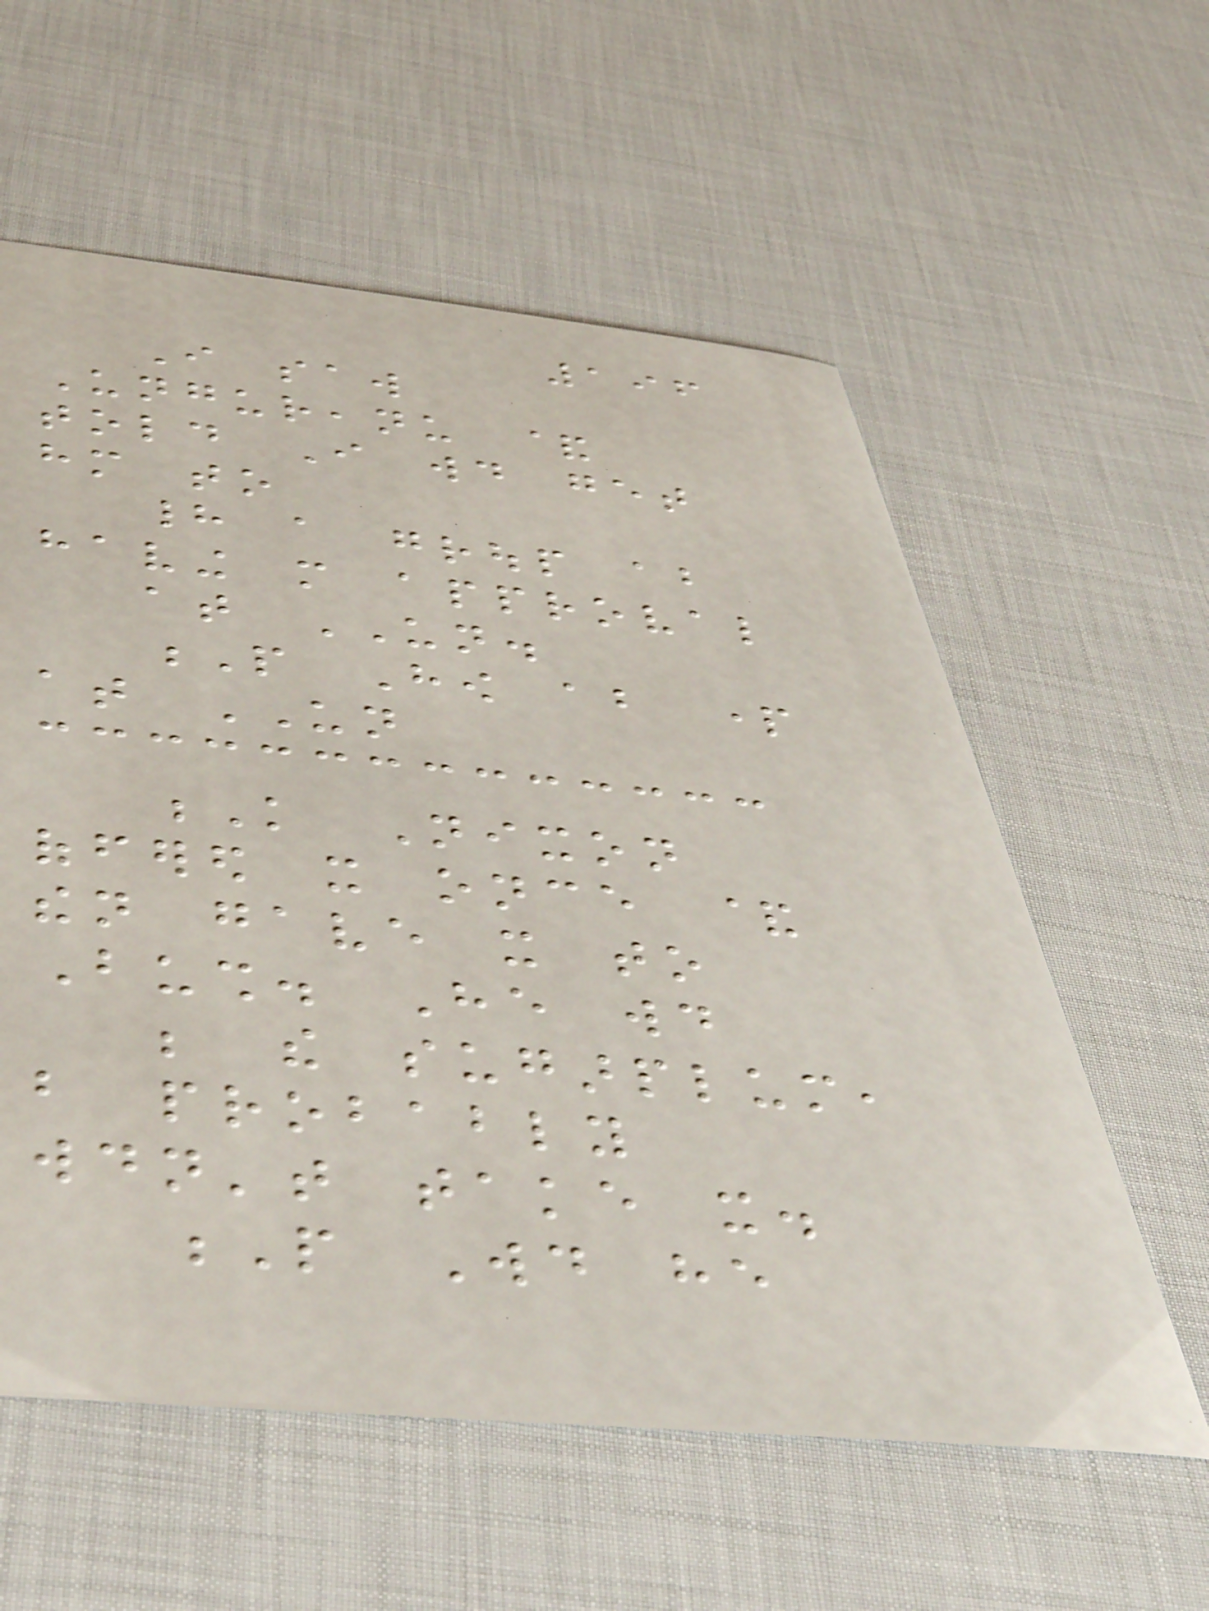196
I saw
Ungureanu &
told I would get
him to
had a group about
having more approval
at UN.
P How about part
at UN
K Nixon
offered it once &
then gave it to
Bush. He would
be the sugarplum,
but probably
wouldn't take it.
P Would he
